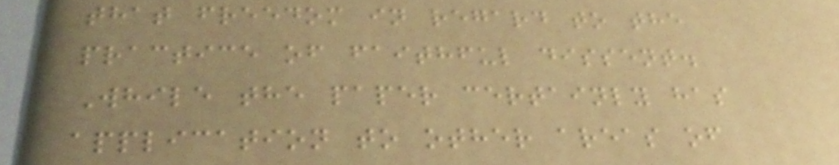that freedom in regard to the
practice of faithful dissent.
While the paper certainly has
application to other areas of
